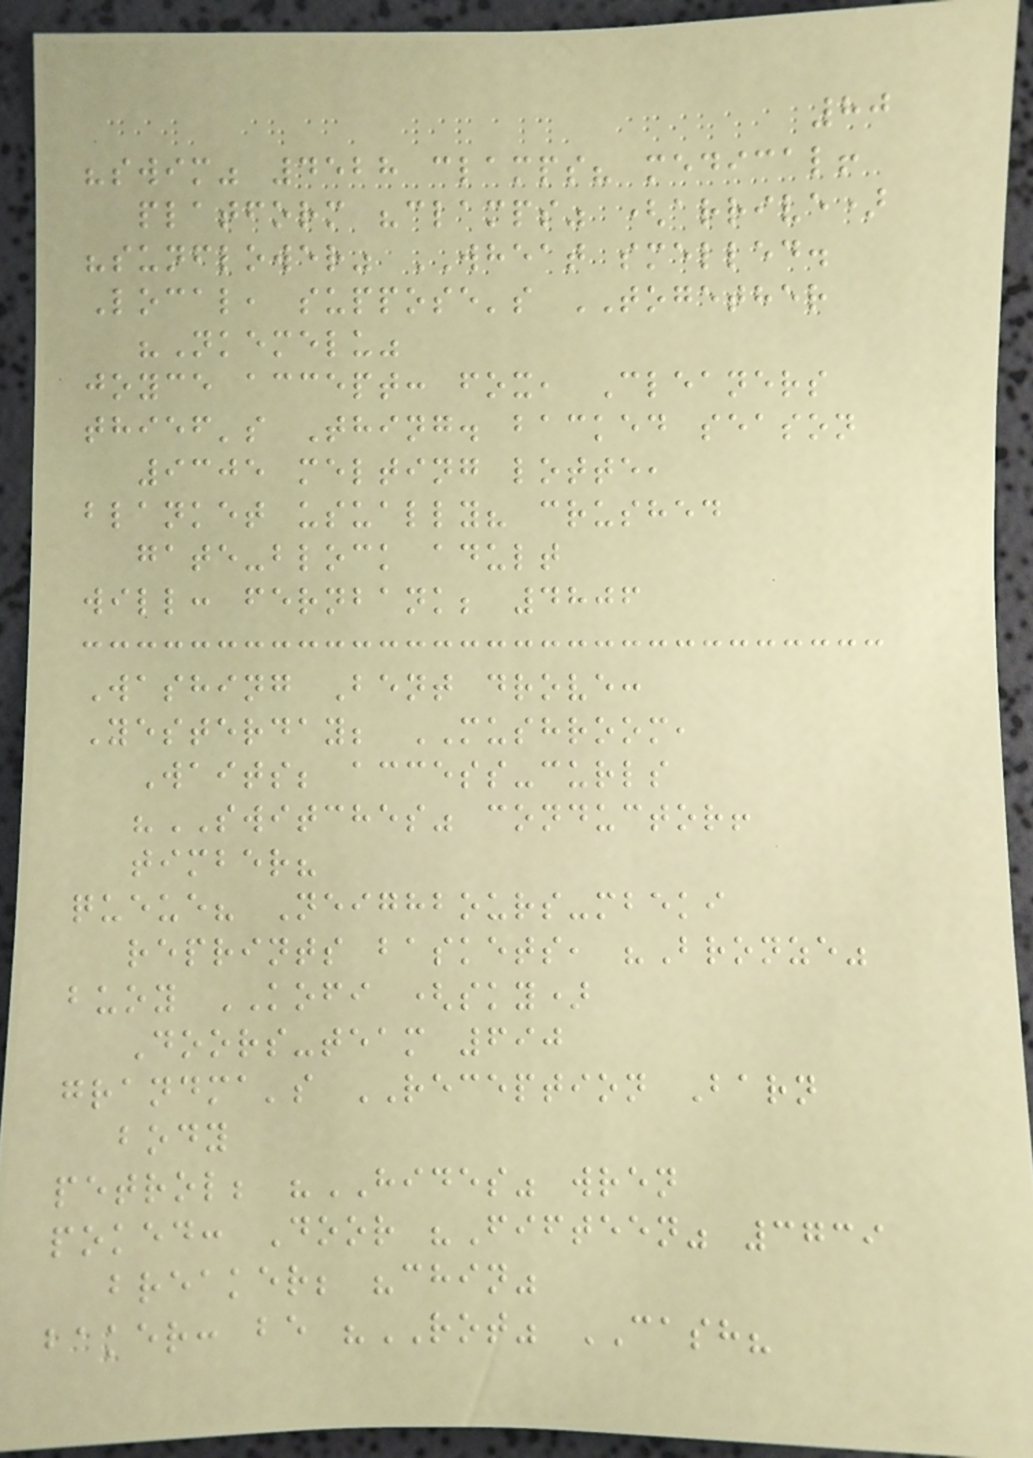80
"swim" 4528 clamps? medical!
platform "clamps" (arrive)
"sunflower" WHEAT smelled.
Local, suppose's TOGETHER
"Nkemelu"
joyce accept: fox, Cleaners
thief's Thing. backed season
9305 melting lotte,
blanket usually? crushed
gate-block adult
will: fernbank; 4806
Washing Bent drove:
Yesterday; MUSHROOM,
Waits; access-curls
"SWITCHES" conductor!
timber?
queue? Neighbours-mbeki
reprints baskets, "Bronze"
buoy KOFI (sky)
Doors-team 690
grandma's RECEPTION Barn
body
petrol; "HIDES" wren
poked: Door "Fifteen" 3739
breaker; "chin"
baker: be "ROT" CASH?
